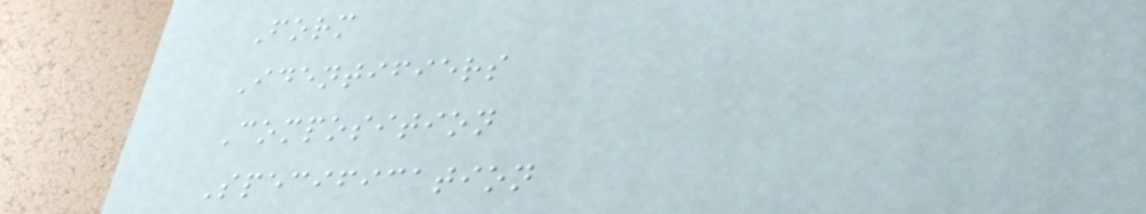Form
Identifiers
Composition
Specification
